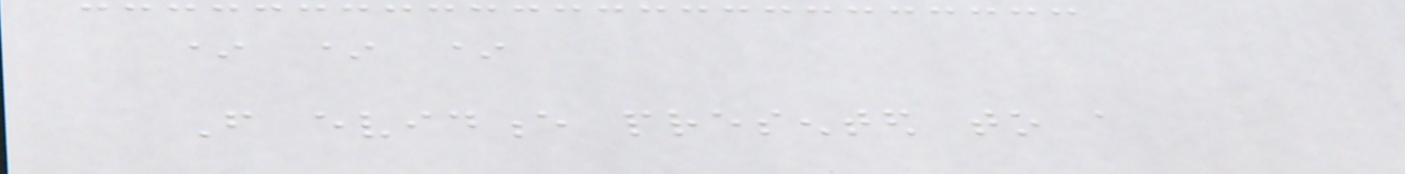* * *
From evidence presented to a
